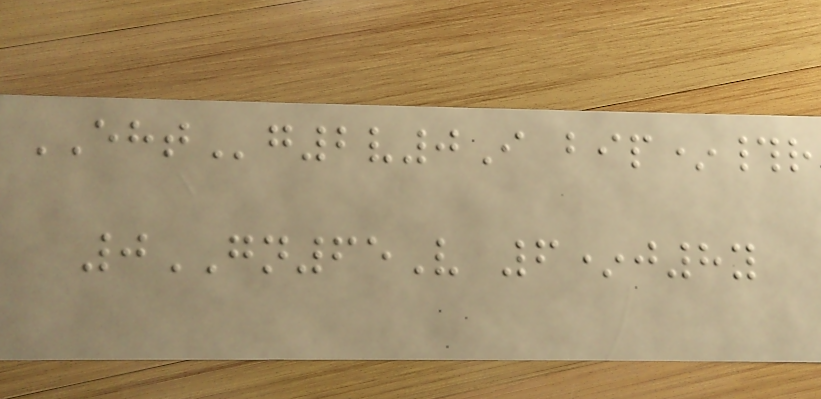EHTg2v0I bip*#r
0GN65V 6*j8y
